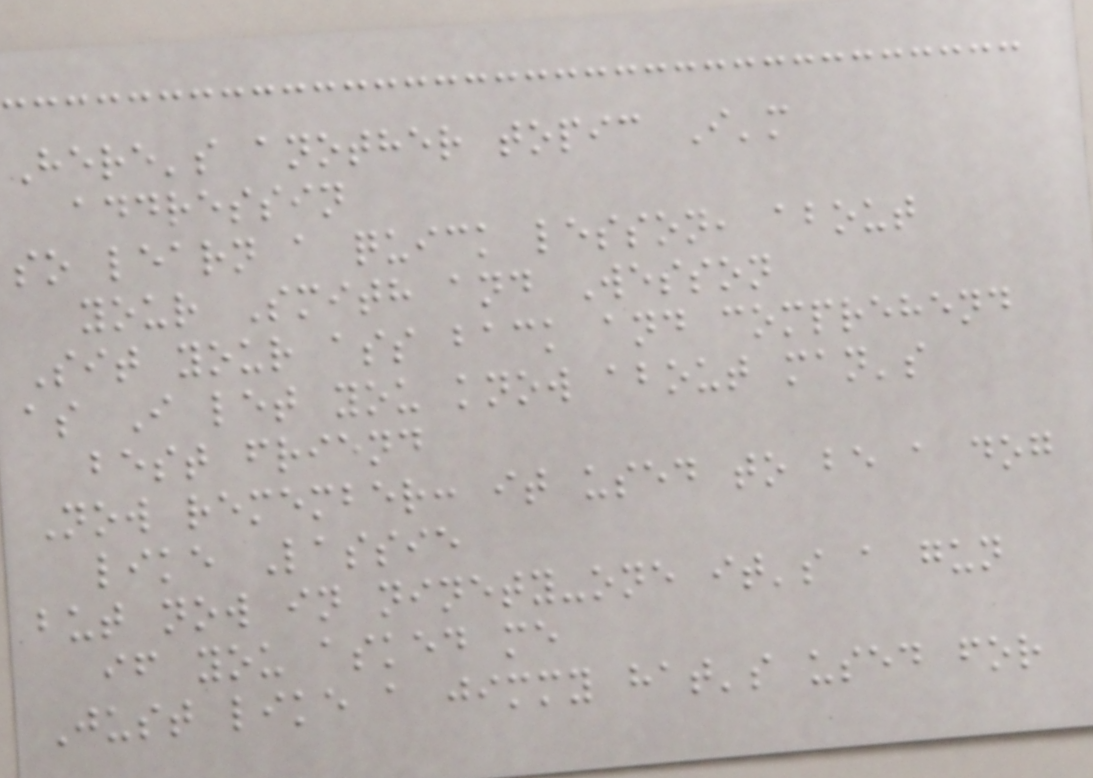Here's another topic I'm
addressin
so learn a quick lesson, about
your Smith and Wesson
Sit your ass back and comprehend
as I let you know about man's
best friend
Now remember: it used to be a dog
like Lassie
but now in ninety-one it's a gun
if you asked me
Just like a jimmy hat's used for
